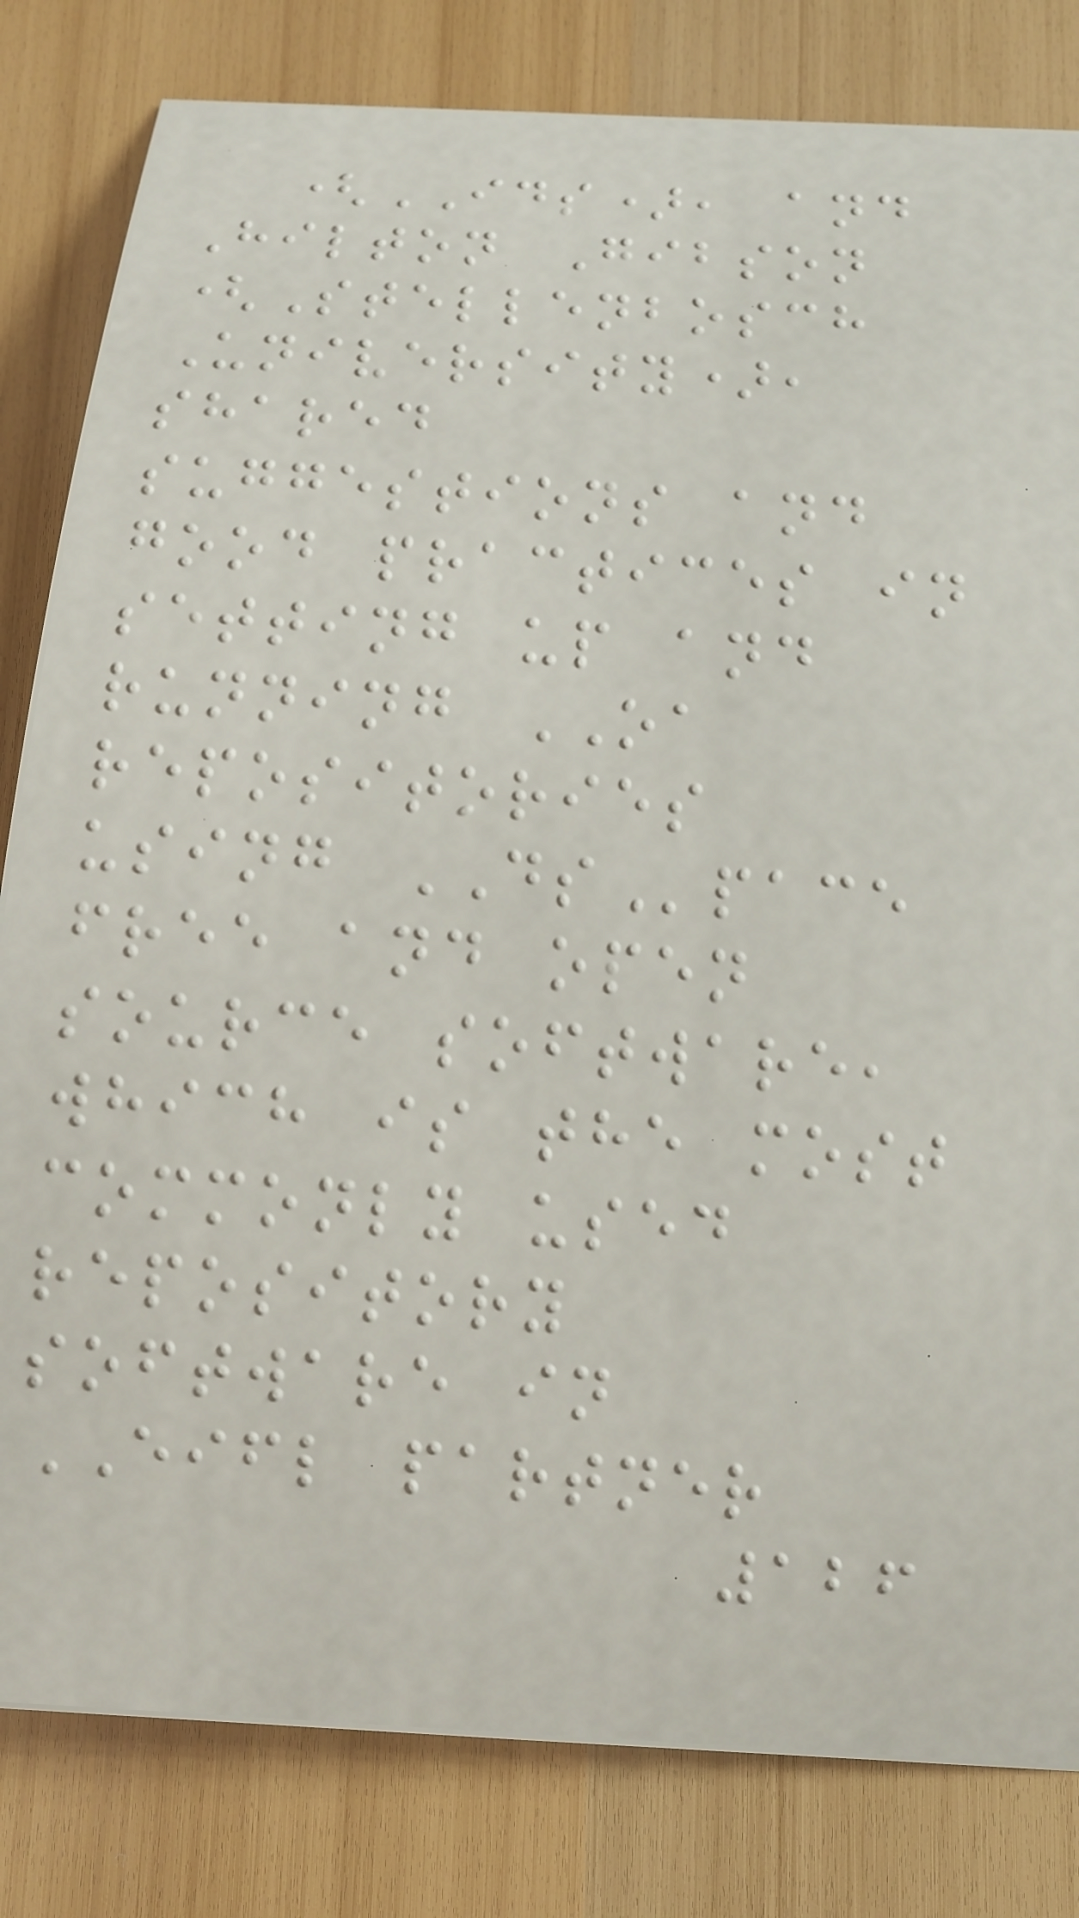(IDS), and
Hilton Gibson
(Stellenbosch
University),
shared
suggestions and
good practices in
setting up and
running OA
repositories
using DSpace
free and open
source software,
which is the most
commonly used
repository
software in
EIFL partner
126
